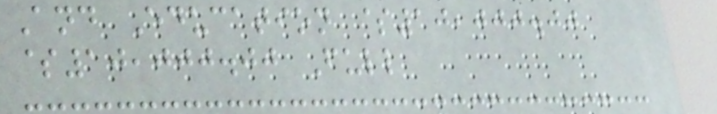And Education $10,000.00
$10,000.00 Full
